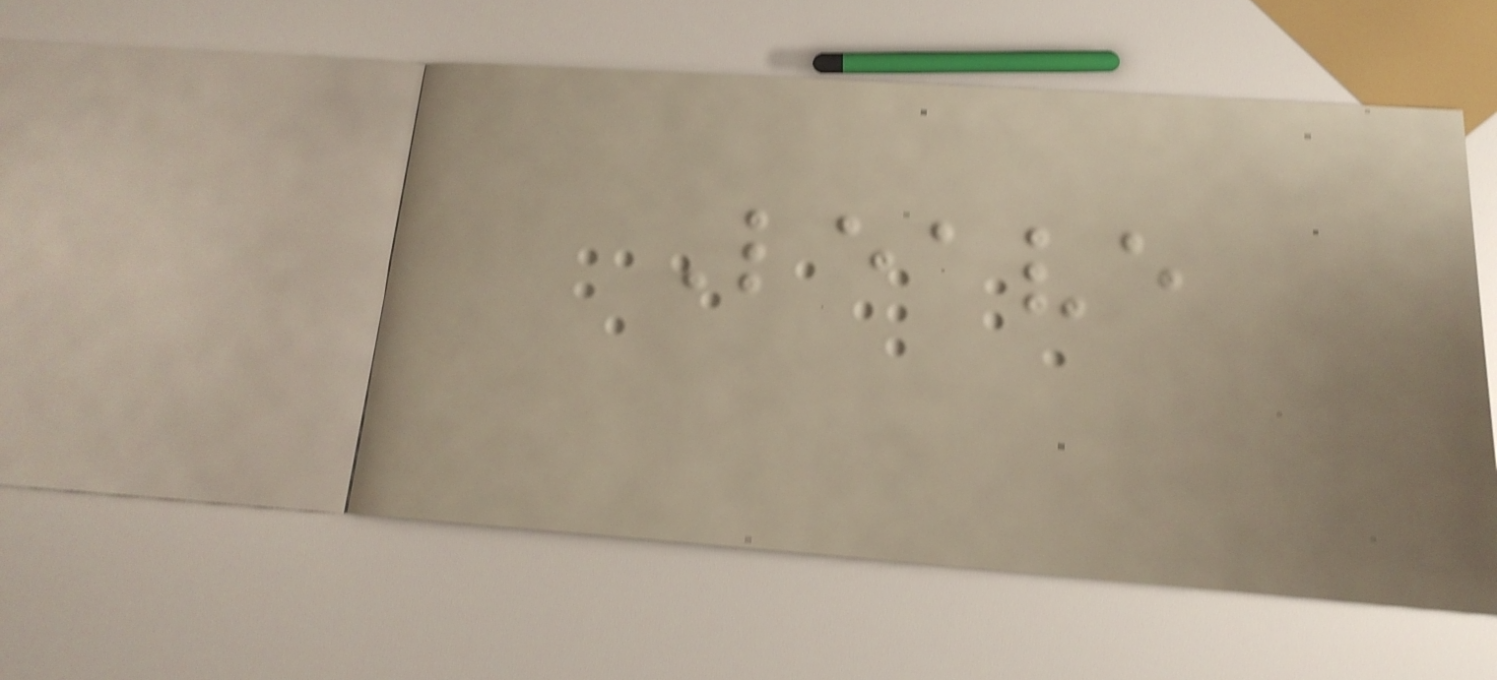Leave
